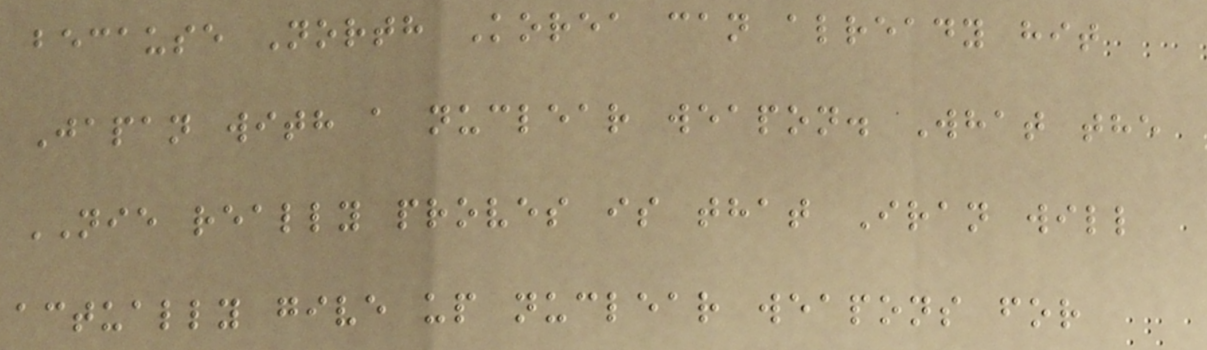because North Korea can already hit
Japan with a nuclear weapon. What the
NIE really proves is that Iran will
actually give up nuclear weapons for
